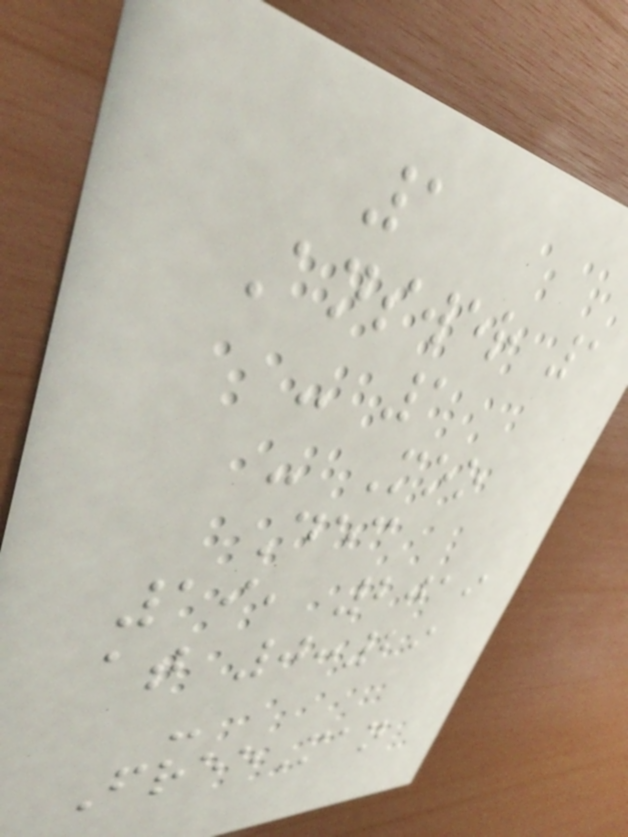1
Answer 1
- 1
- Moo
Dec
19, 2019
at 0:29
-
FreeMan
